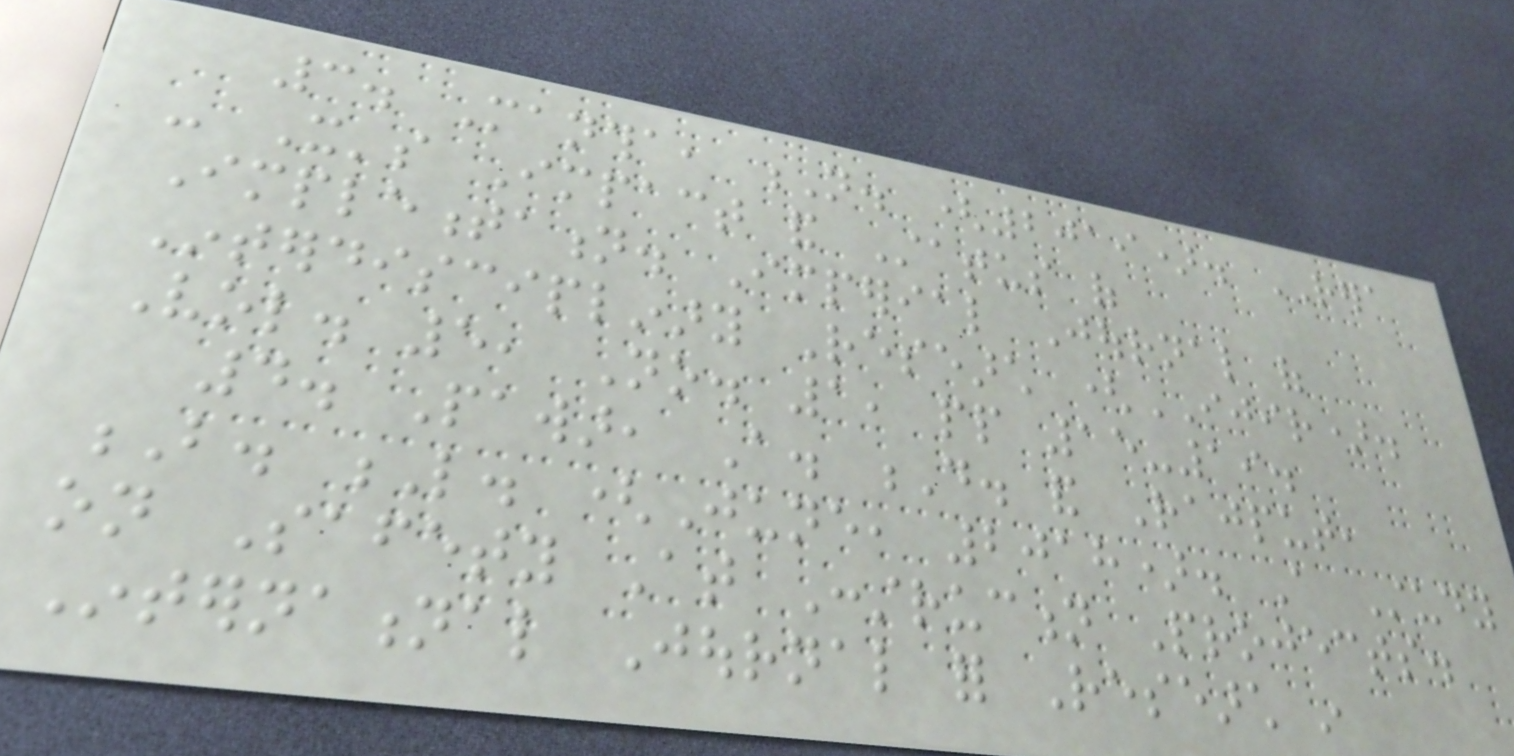3. Mantha, N. (2019). RERA
- It's Impact and Status of
Implementation. Imperial Journal of
Interdisciplinary Research (IJIR).
Vol. 5, No. 1, pp 15-19.
4. Pawar, A. D. and Rajput,
B. L. (June, 2018). A Study
on Safety At Construction Projects.
International Journal for Research in
